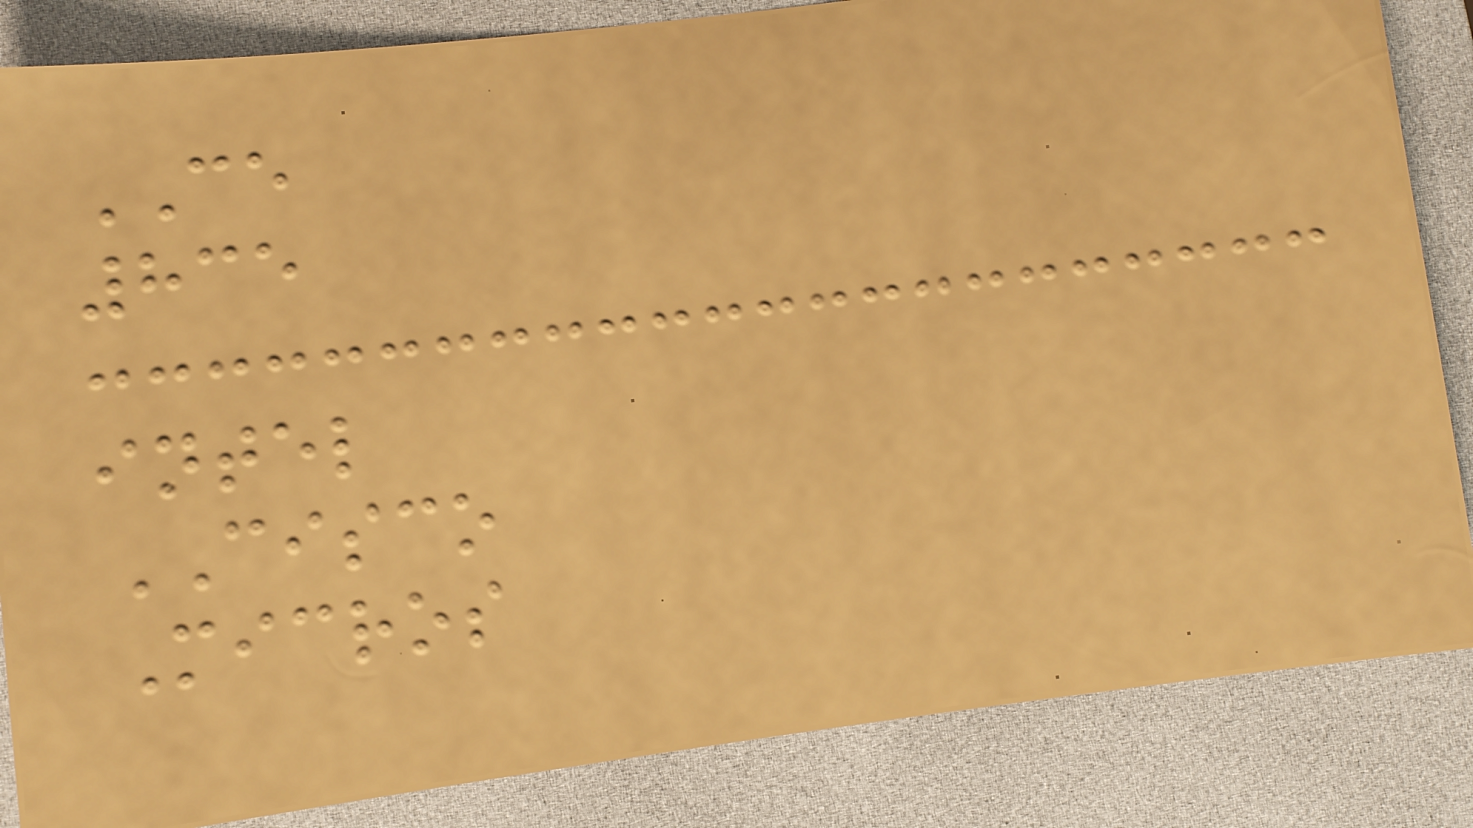CE
835
intel
CISCO
Micros
